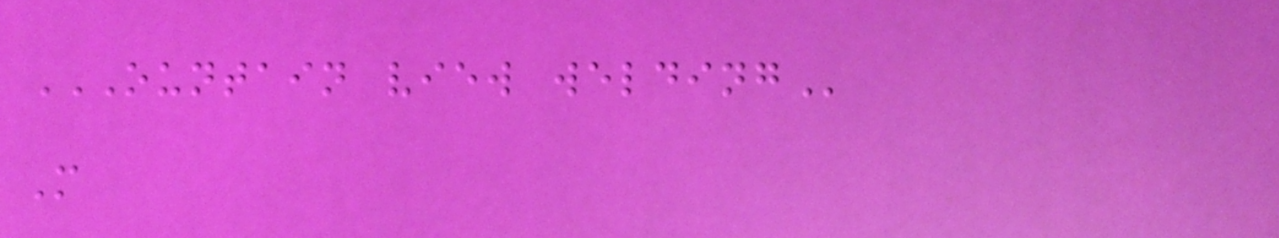OUNTAIN VIEW WELDING
M
